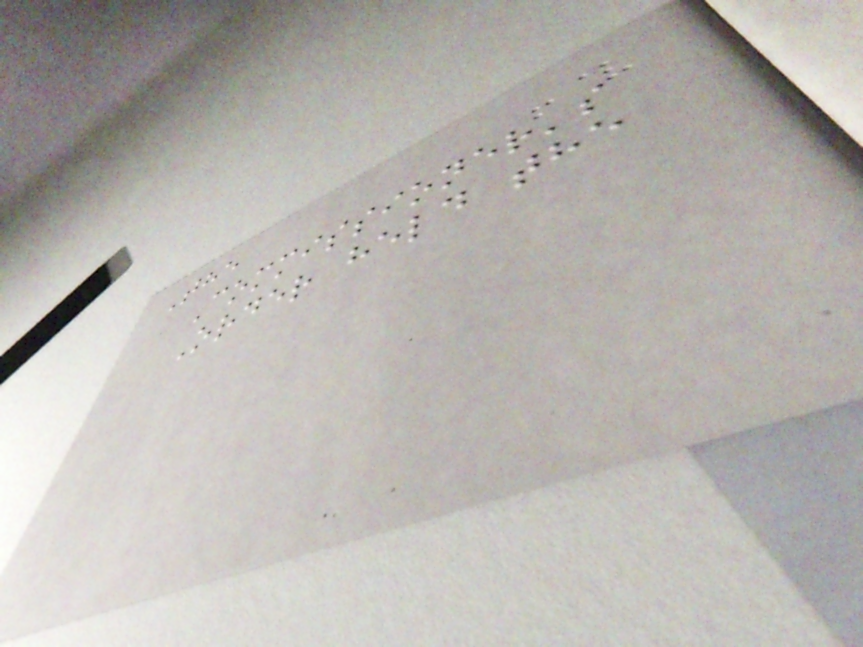The
Commissioner's
Order held the
